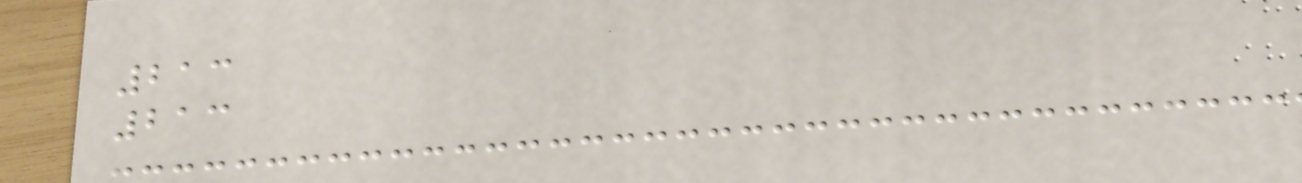213
213
